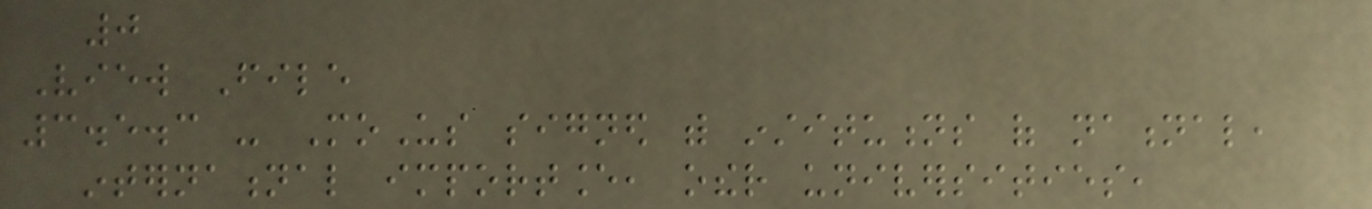0
View File
3.5.3 - MoUs signed with institutions of national,
international importance, other universities,
